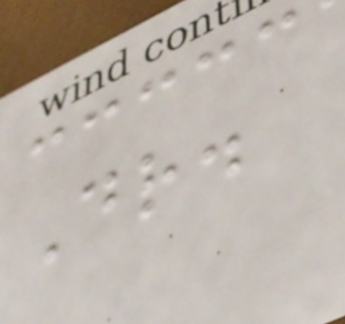Dr.
